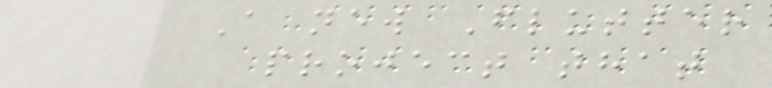A new Flutter
project that
